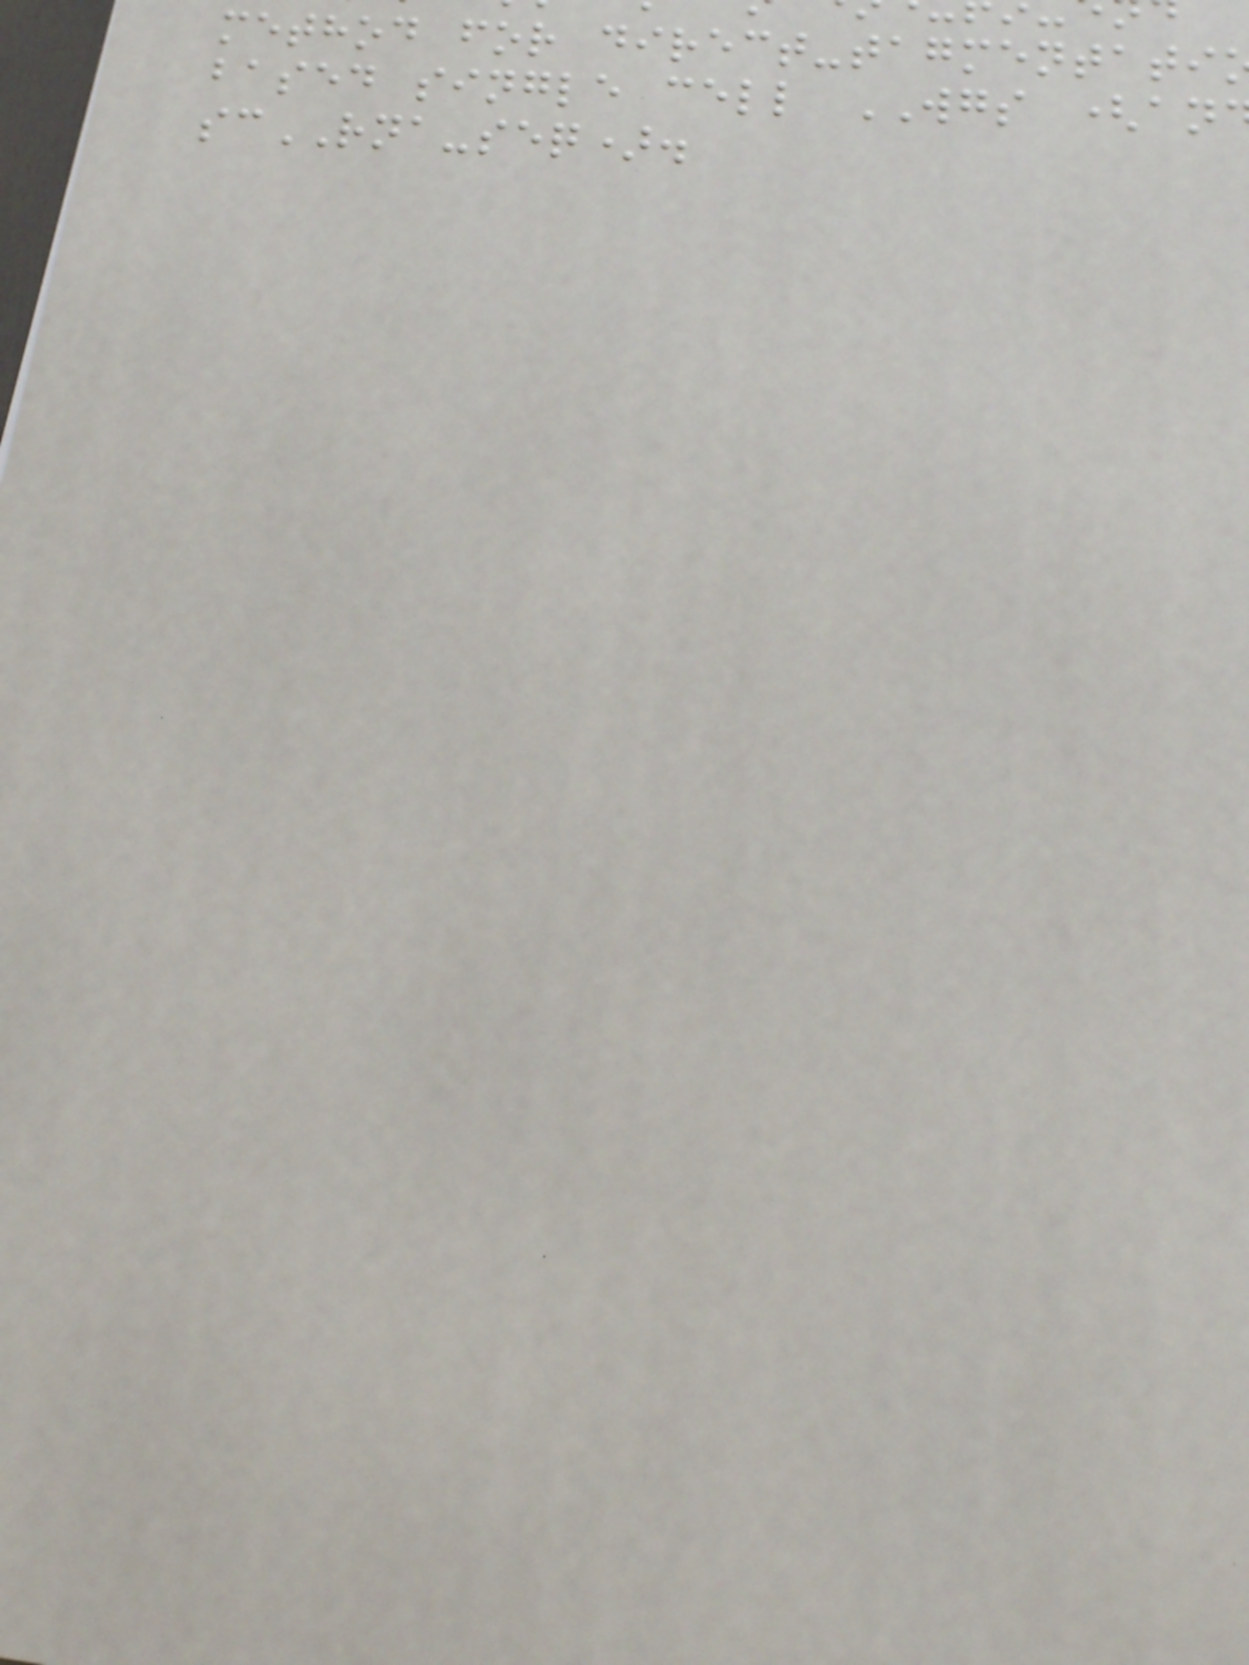method for direct-tagmentati
based single cell WGS (an
scRNA-seq).
